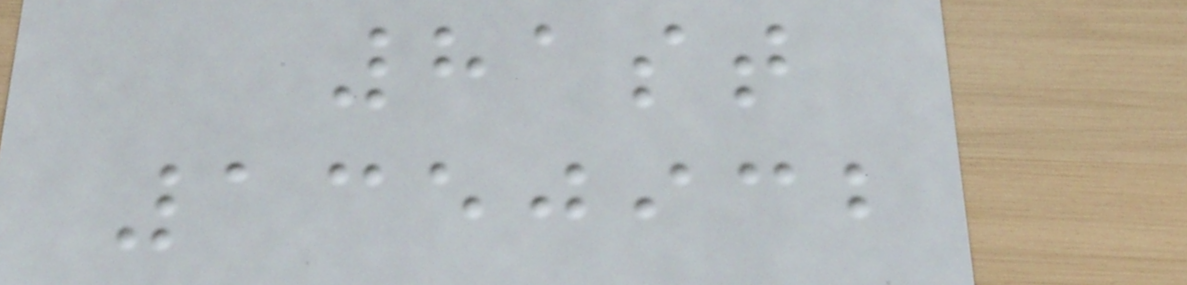81st
1350932
